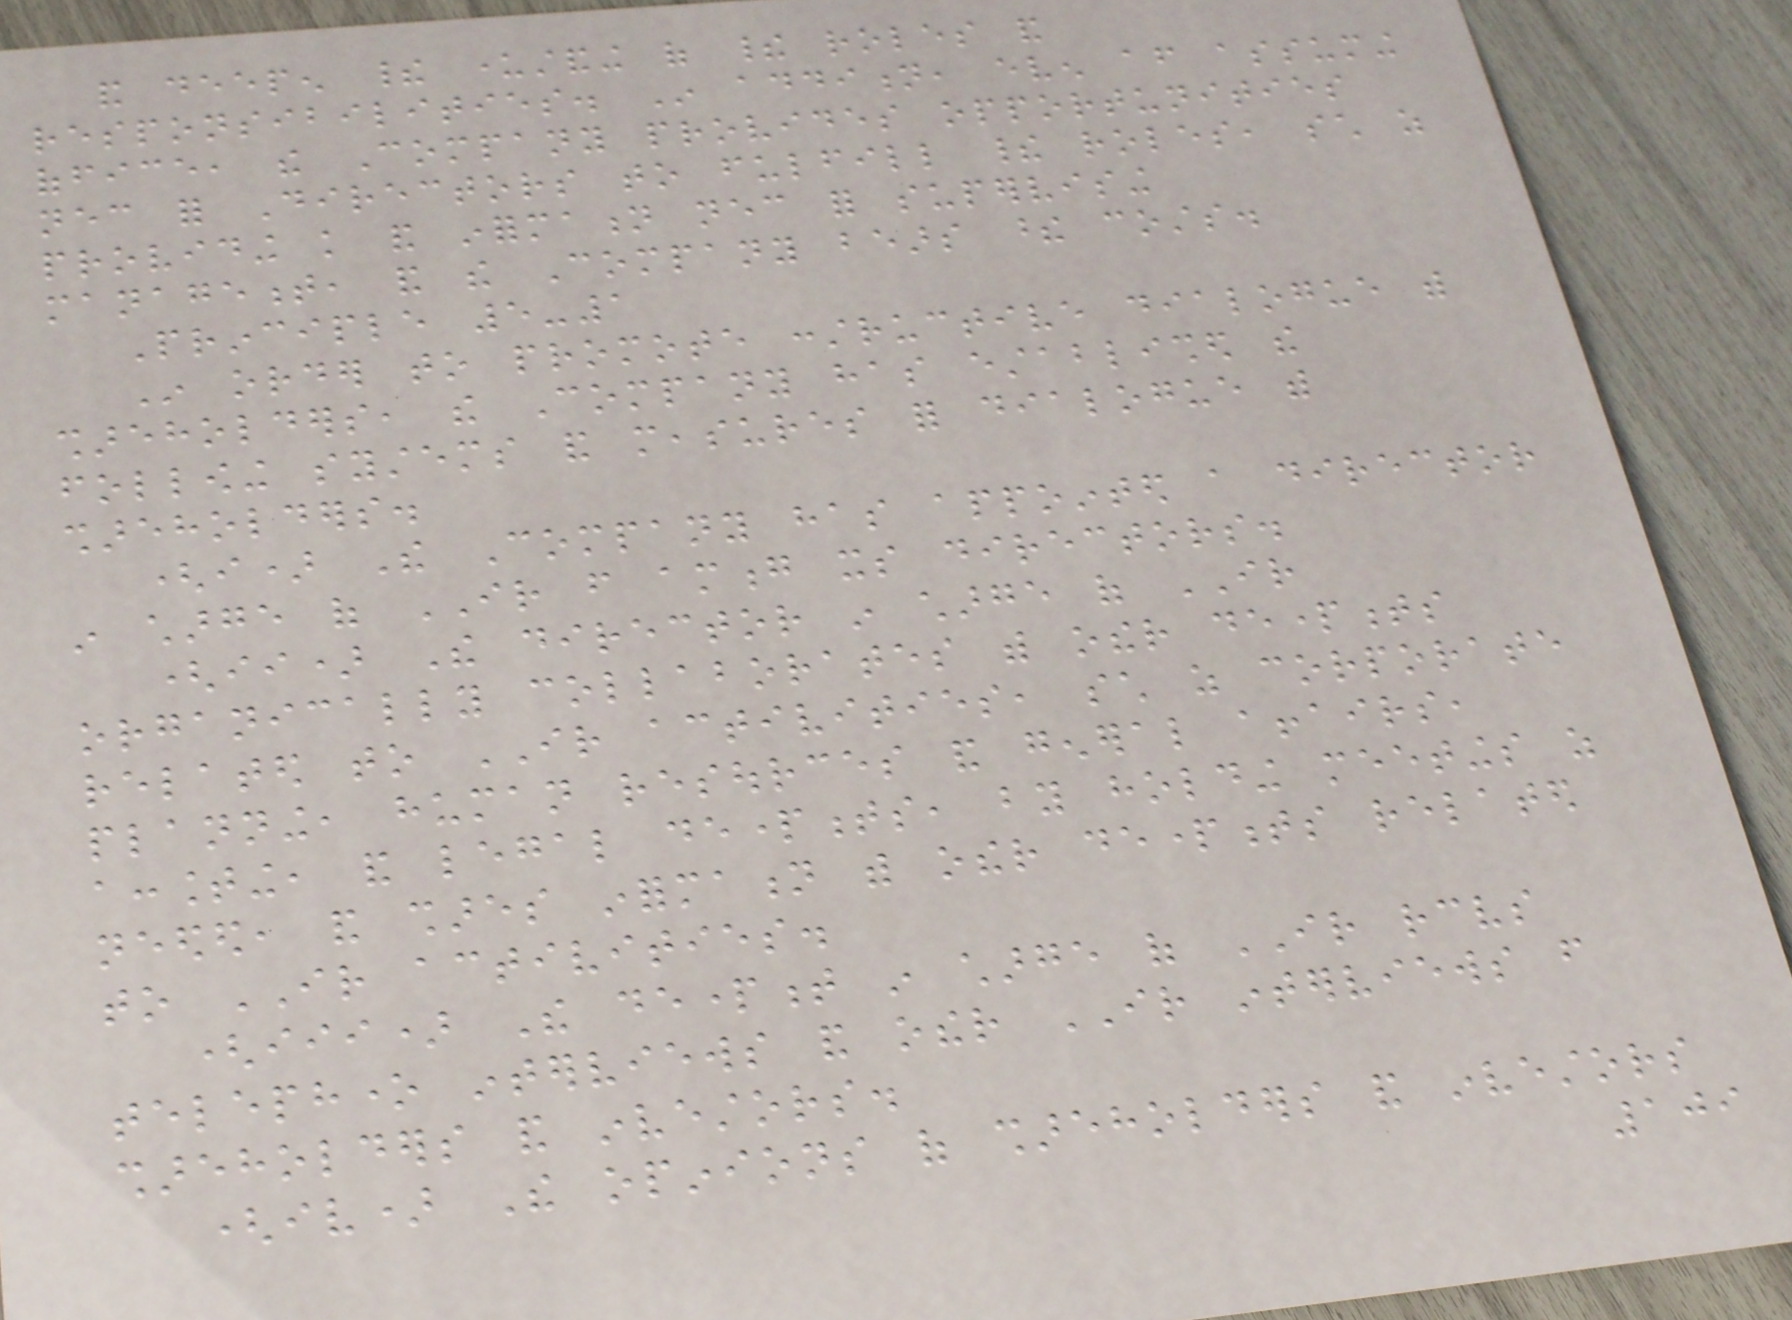and deepen their understanding of their roles and
responsibilities. In addition, even after assuming
office, the Company provides opportunities
necessary for Directors to fulfill their roles, such as
providing knowledge and information necessary for supervising
management, and the Company bears these costs.
Principle 5-1
In order to promote constructive dialogue with
shareholders, the Company has established the
following systems and measures for dialogue with
shareholders.
(i) The Company has appointed a director
in charge of IR from among its directors.
(ii) The director in charge of IR
organically collaborates with other departments
related to IR activities, such as corporate
planning, human resources and general affairs,
accounting, and legal departments, by holding meetings as
needed, and shares information with other departments related
to IR activities.
(iii) The department in charge of IR receives
telephone interviews and other IR interviews from
shareholders and investors.
(iv) The opinions of shareholders and investors
109
